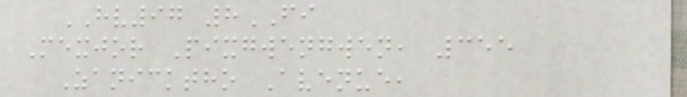HV97 8FI
Mexjor Pixgwengwen, 355
Zanicktho Avenue,
